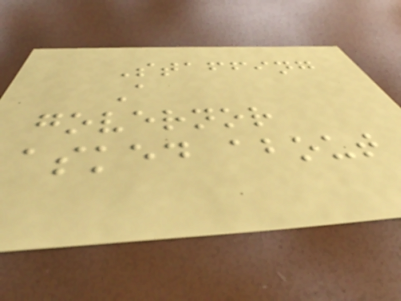Staffing
A
governor
asked about
